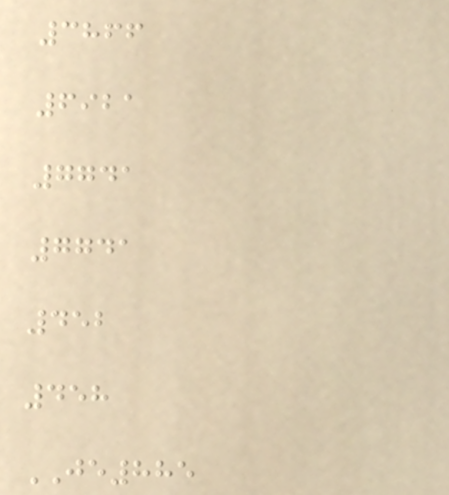3866
6921
7741
7741
452
458
JE885
